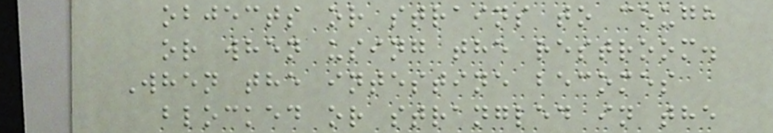objects or strains to cough
or when using the restroom.
When the intestine becomes
blocked or strangled in the
